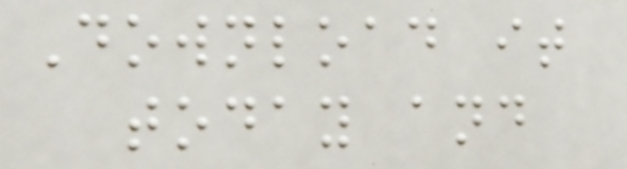Download it
today and
